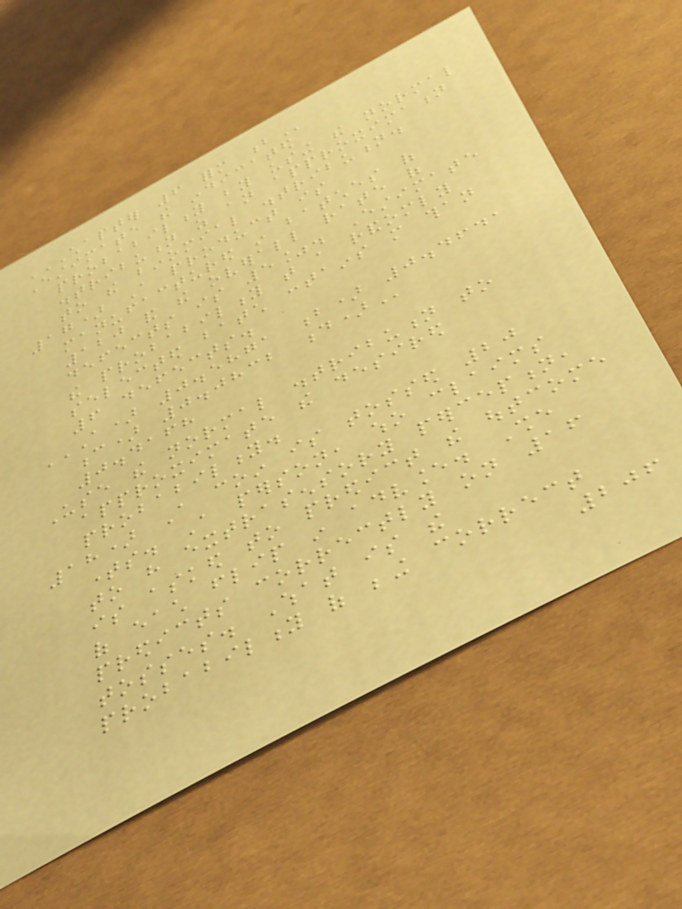CHAPTER 6 FORM B
Estimate the indicated
probability by using the normal
distribution as an approximation
to the binomial distribution.
17) A product is
manufactured in batches of
120 and the overall rate of
defects is 5%. Estimate
the probability that a randomly
selected batch contains more than
6 defects.
A) 0.5871 B) 0.4641
C) 0.0832 D)
0.4168
Use the normal distribution to
approximate the desired
probability.
18) A coin is tossed 20
times. A person, who claims
to have extrasensory perception,
is asked to predict the outcome
of each flip in advance. She
predicts correctly on 16
tosses. What is the
probability of being correct
206
